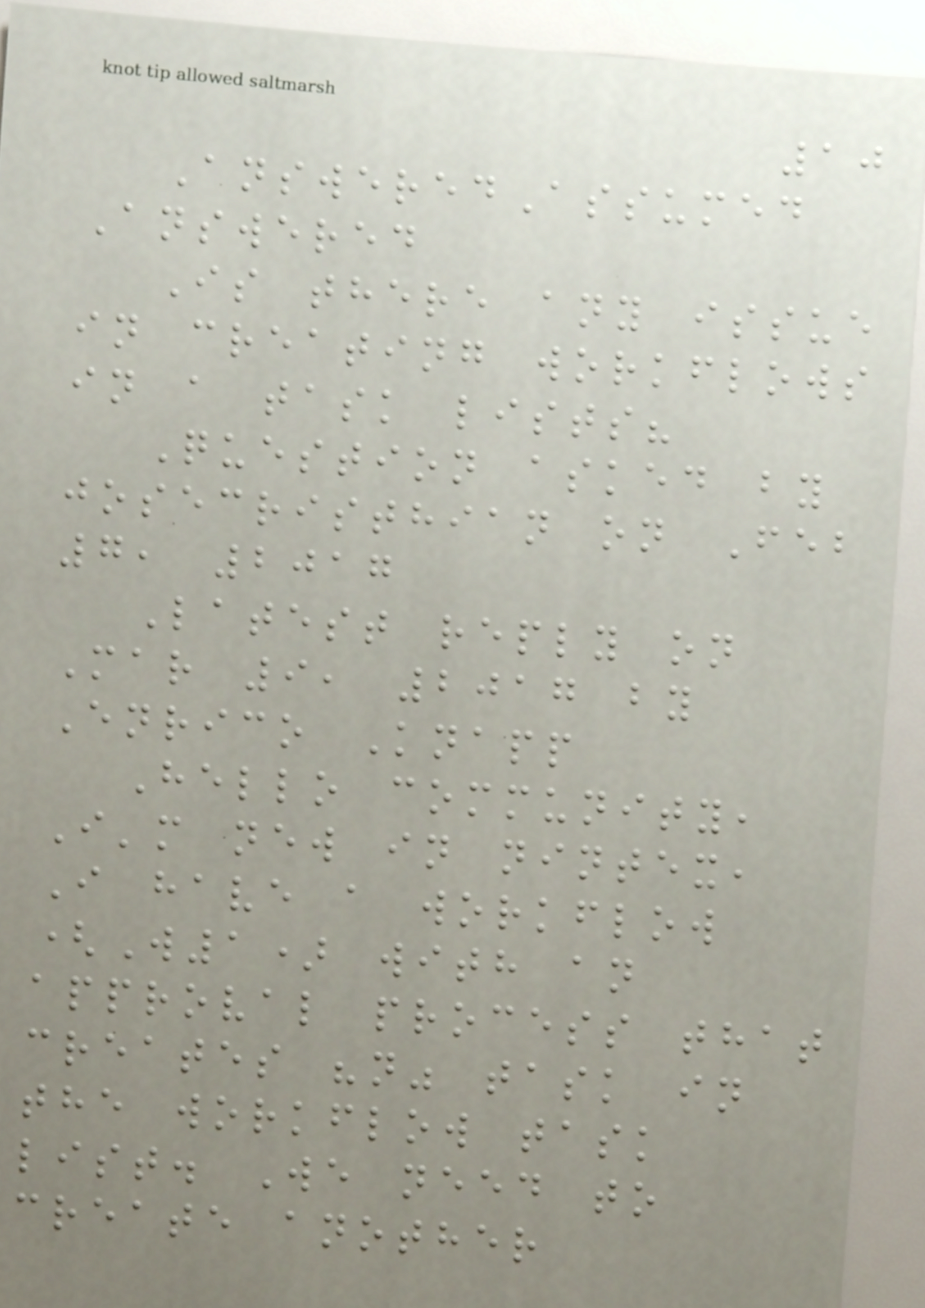10
AnsweredAssumed
Answered
Is there any issue
in creating workflows
in a task lists?
Question asked by
josecristhian on Feb
7, 2017
Latest reply on
Mar 9, 2017 by
Enrico Knapp
Hello community,
I'm new in nintex,
I have a workflow
(W1) with an
approval process that
creates "n" task in
the workflow task
list. We need to
create another
